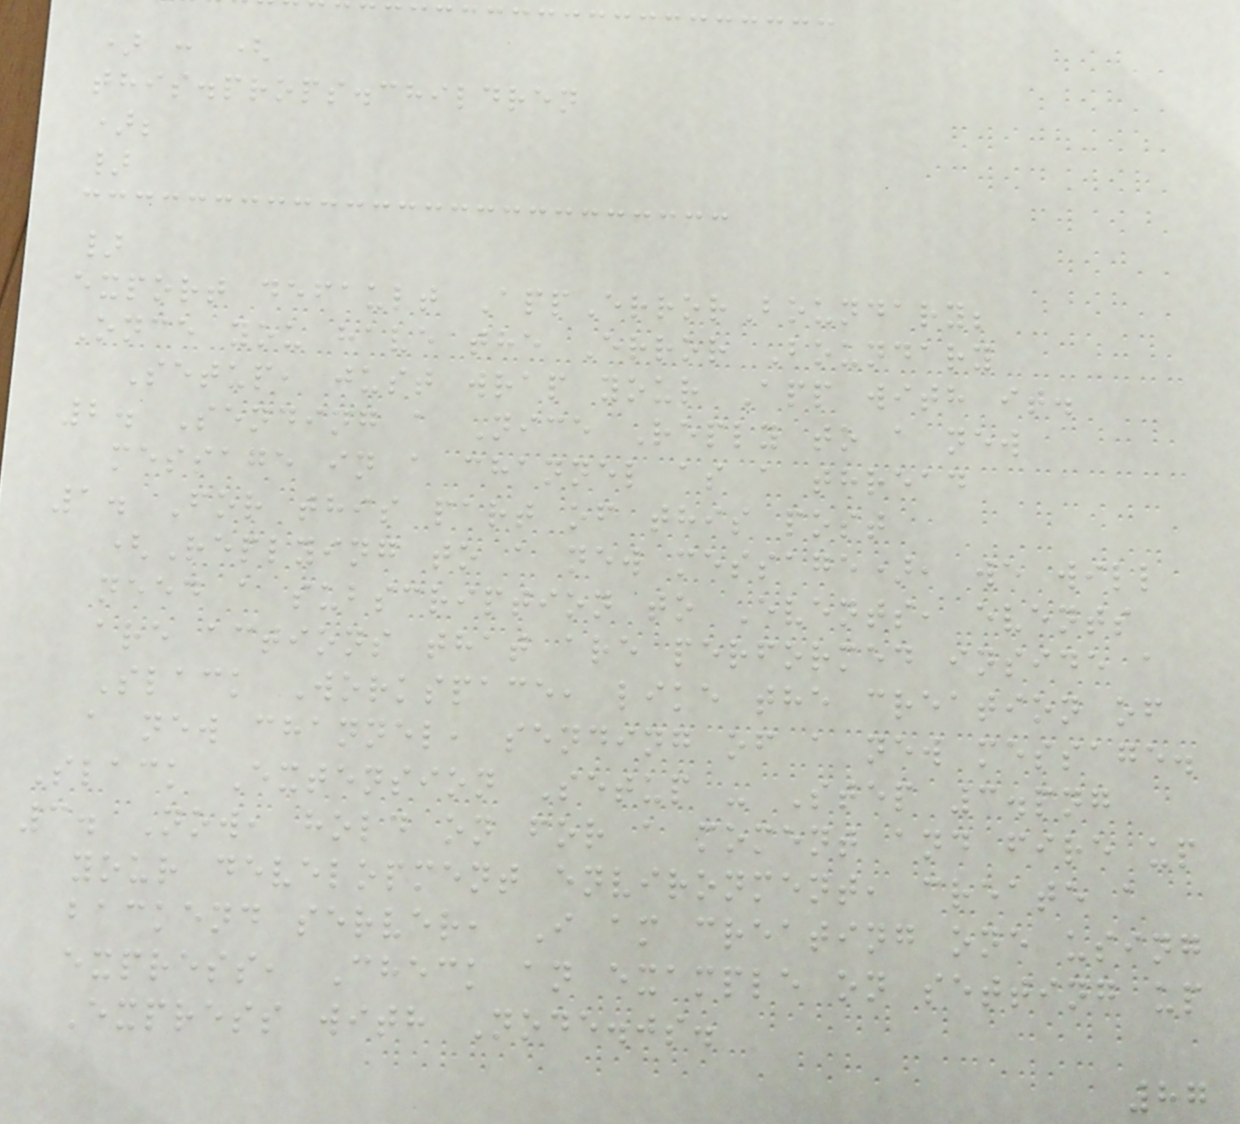) : (
this.props.children
);
}
}
export default AppErrorBoundary;
Once you have the Error Boundary
Setup, just wrap your App with it.
2. Sending a Nice Reply to a new
message in a channel as a thread
1. For this part of this post
(Replying to a new message), we will
need a subscription to Events, events
are actions that are performed inside a
Slack Workspace, like the creation of
a new channel, sending of a new message.
Slack Extension Setup - Step 3.png
3. Now, hold on for a moment and fire up
your development environment, create a
backend server, I am creating one using
express, Check an example on setting up
Express with Node.js.
87
